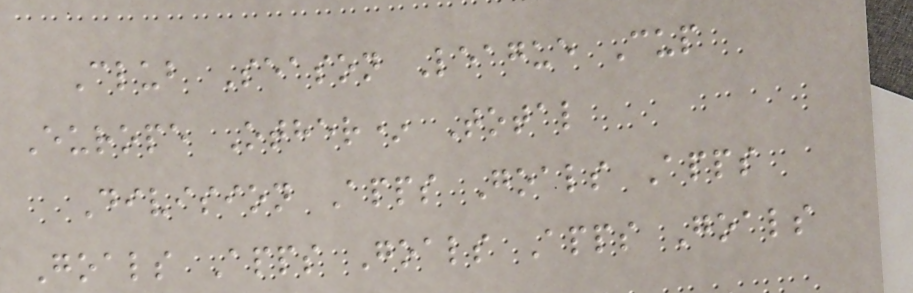Club Season League Cup
Europe Other* Total
Division Apps Goals Apps
Goals Apps Goals Apps Goals
